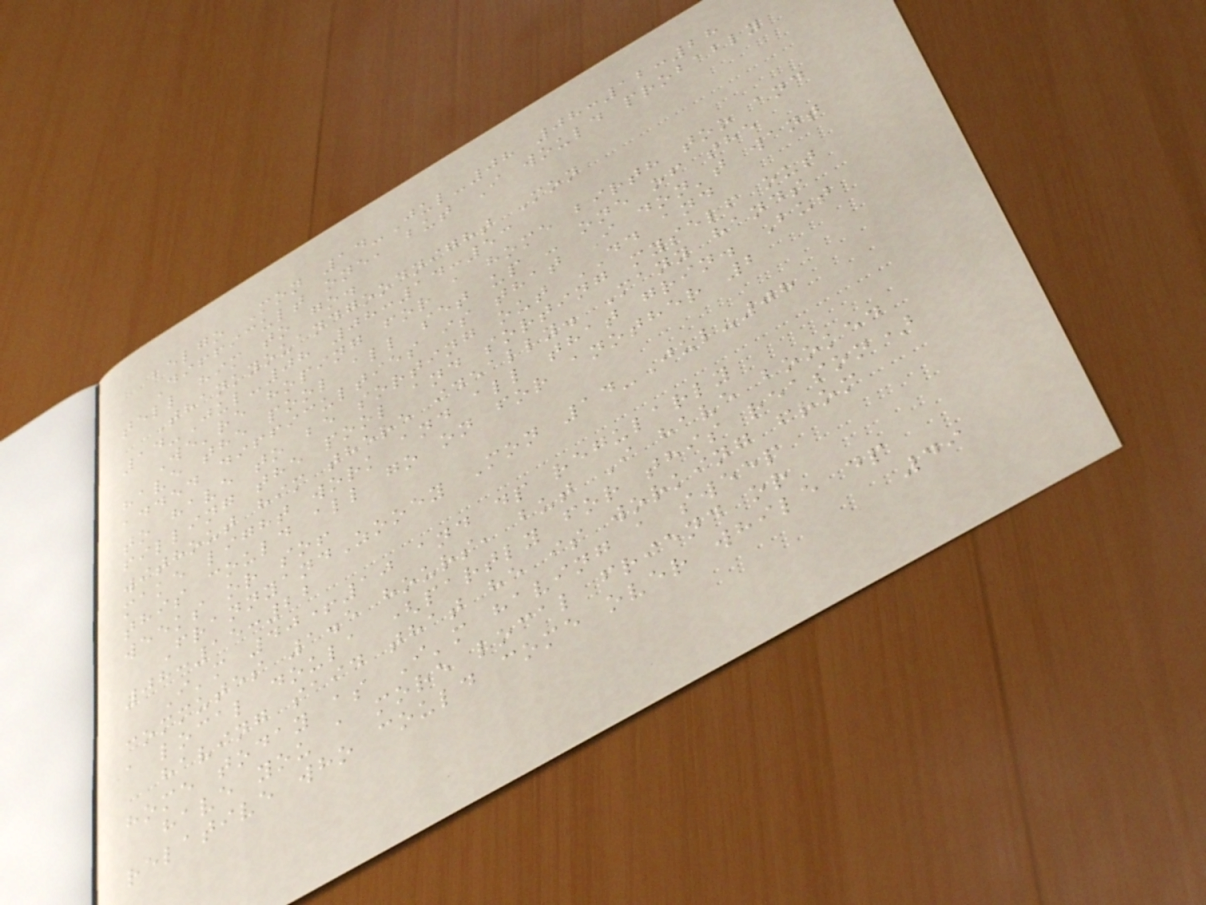belgo Mon 14-Jul-08 08:12:28
Difficult one, but I would probably
tell him to go.
Thankyouandgoodnight Mon
14-Jul-08 08:14:53
We're hoping for a home birth too and
have the pool all set up - one of the
added difficulties is that I don't want
to have to be sorting out DD and
filling the pool and sorting myself out
without him there ideally. Many hands
make light work and all that grin. But
this could all go on for another 2
weeks or so!
FrannyandZooey Mon 14-Jul-08
08:15:22
I'm 40+10 and dp regularly
commutes 1.5 hours, but I have booked
a local doula (partly for this reason)
having said that he is working from
home today as I'm having a sweep
have you a more local friend or
relative who could come over while dp
49
